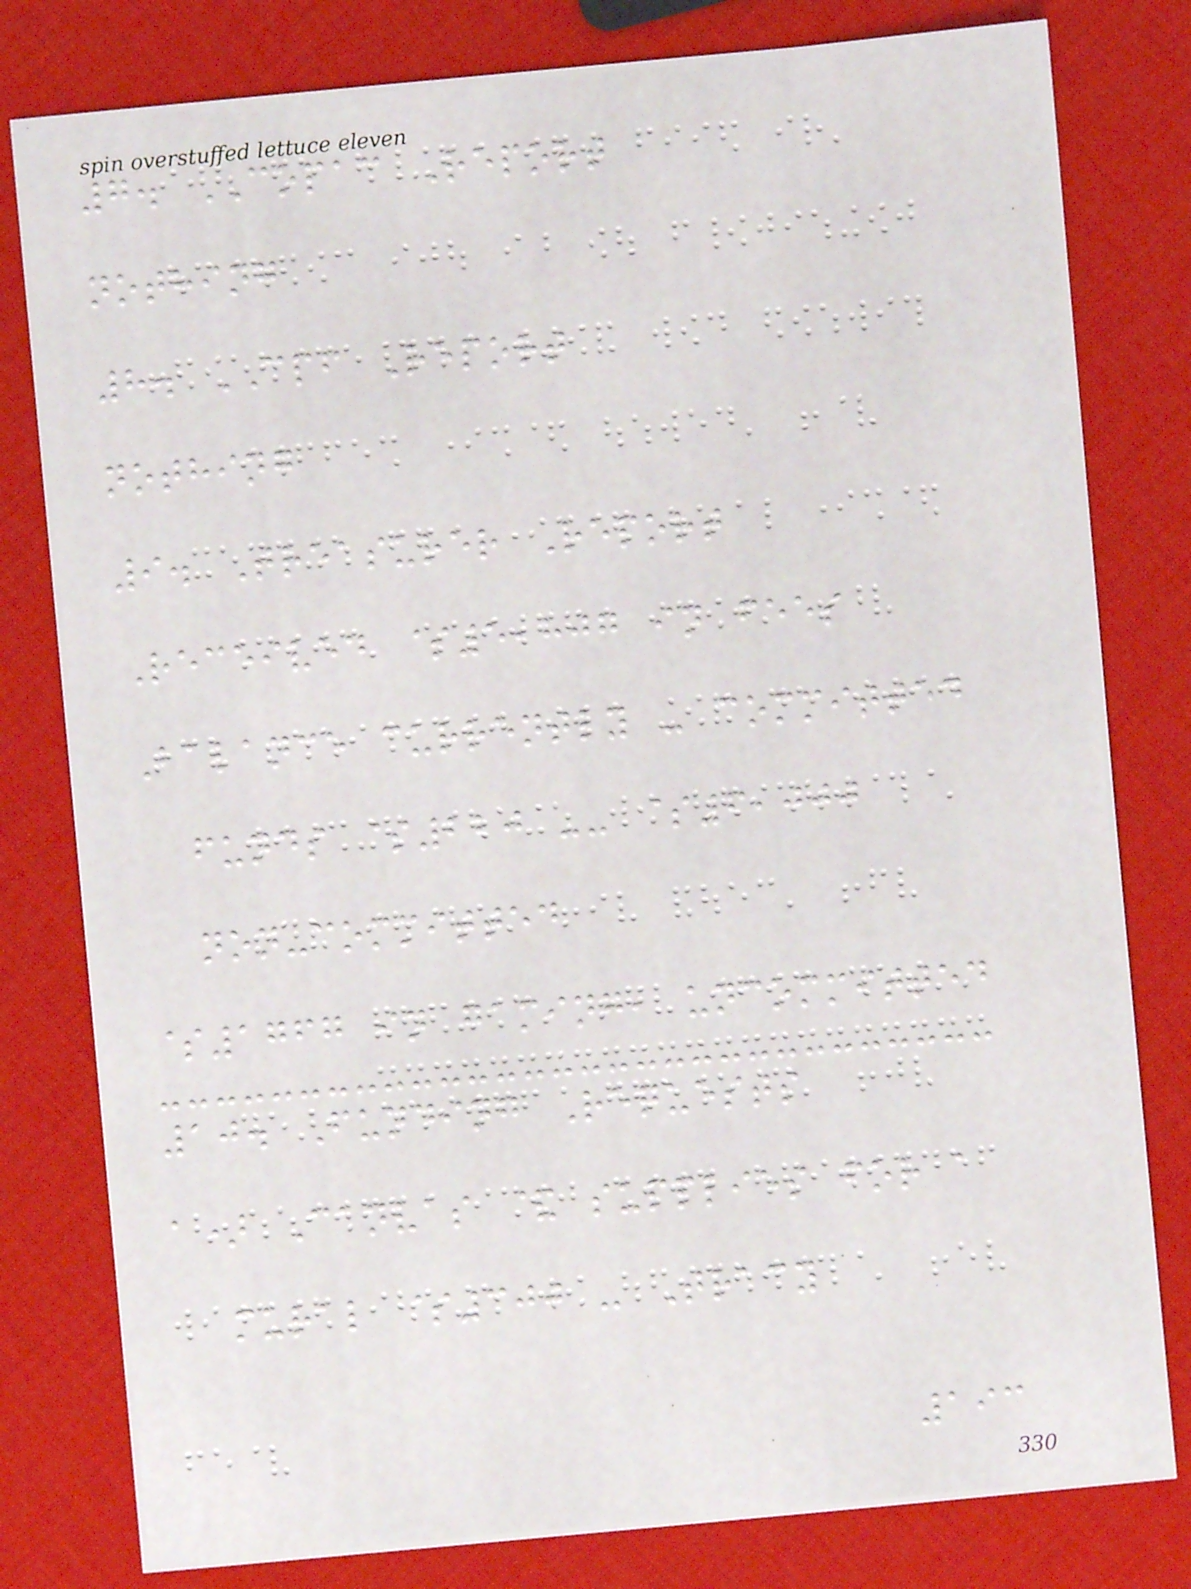7. COPAC Report
nothing
8. CPF Report
nothing
9. Treasurer Report
Received $5,807 in fees
Balance currently - committed
funds $220 -- $6,000
non-committed
$1767 in gaming, uncommitted
10. Funding Requests
a) Canvas & supplies for a
mural $300 - Tracy
193
